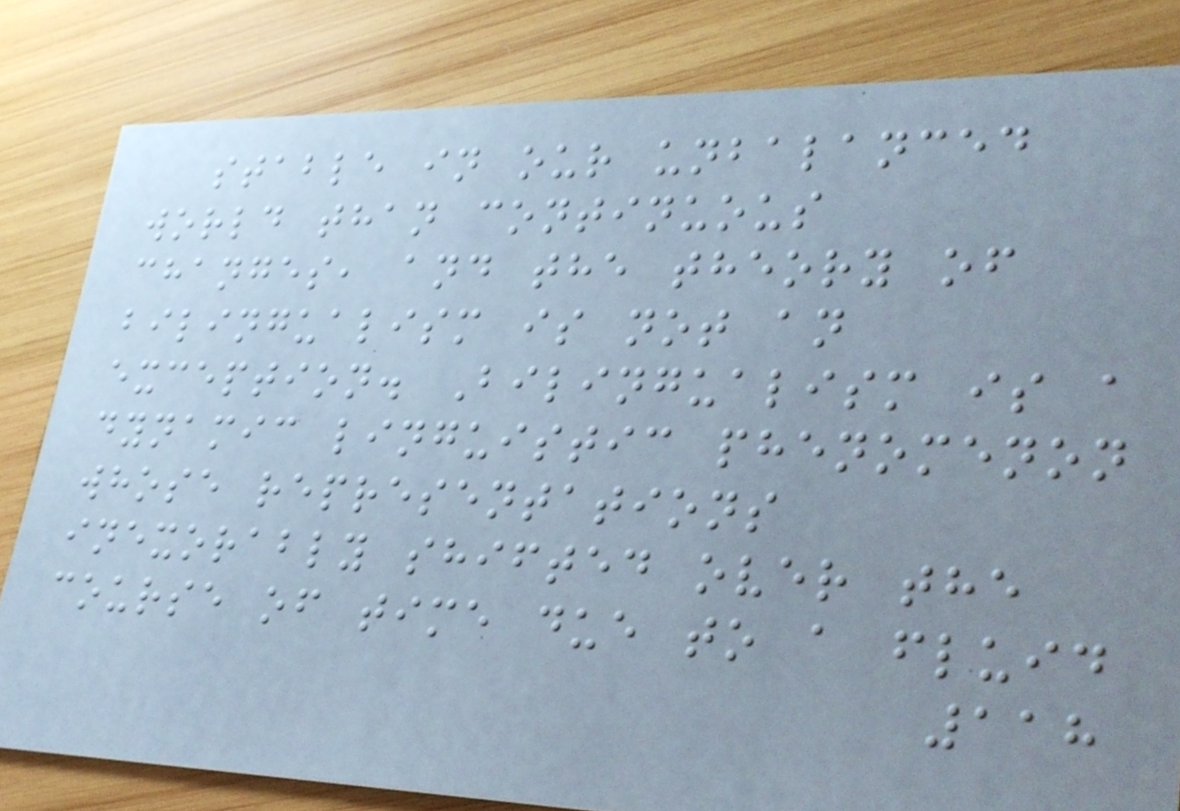stable in our unbalanced
world than continuous
changes, and the theory of
bilingualism is not an
exception. Bilingualism is a
dynamic linguistic phenomenon
whose representations
inexorably shifted over the
course of time due to a fluid
118
